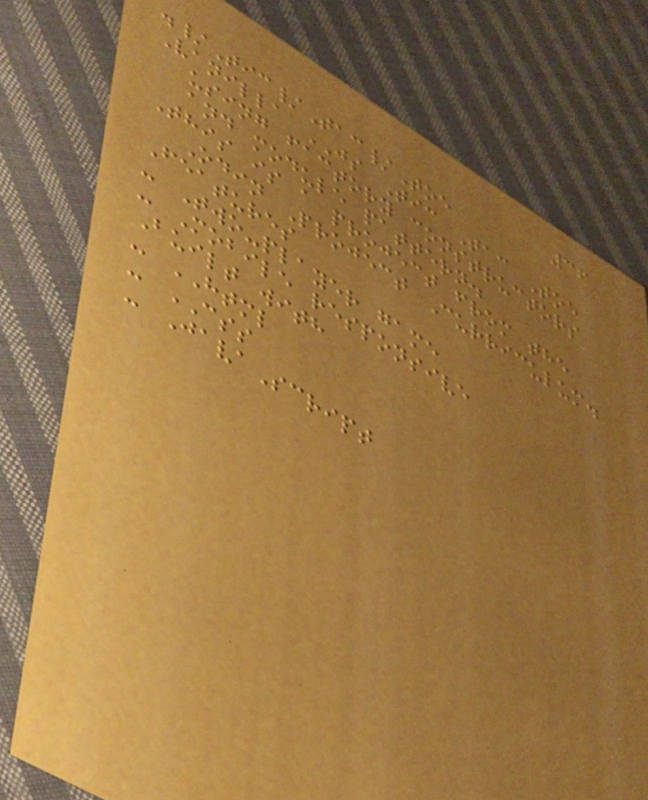36
./Tic/Tac/Toe
Vanilla JS Tic Tac Toe
using factory constructors
and module pattern.
This is a project from the
Odin Project Curriculum.
Features
- Two-player game
- Mobile responsive
Built with
- HTML
- CSS
- JavaScript
